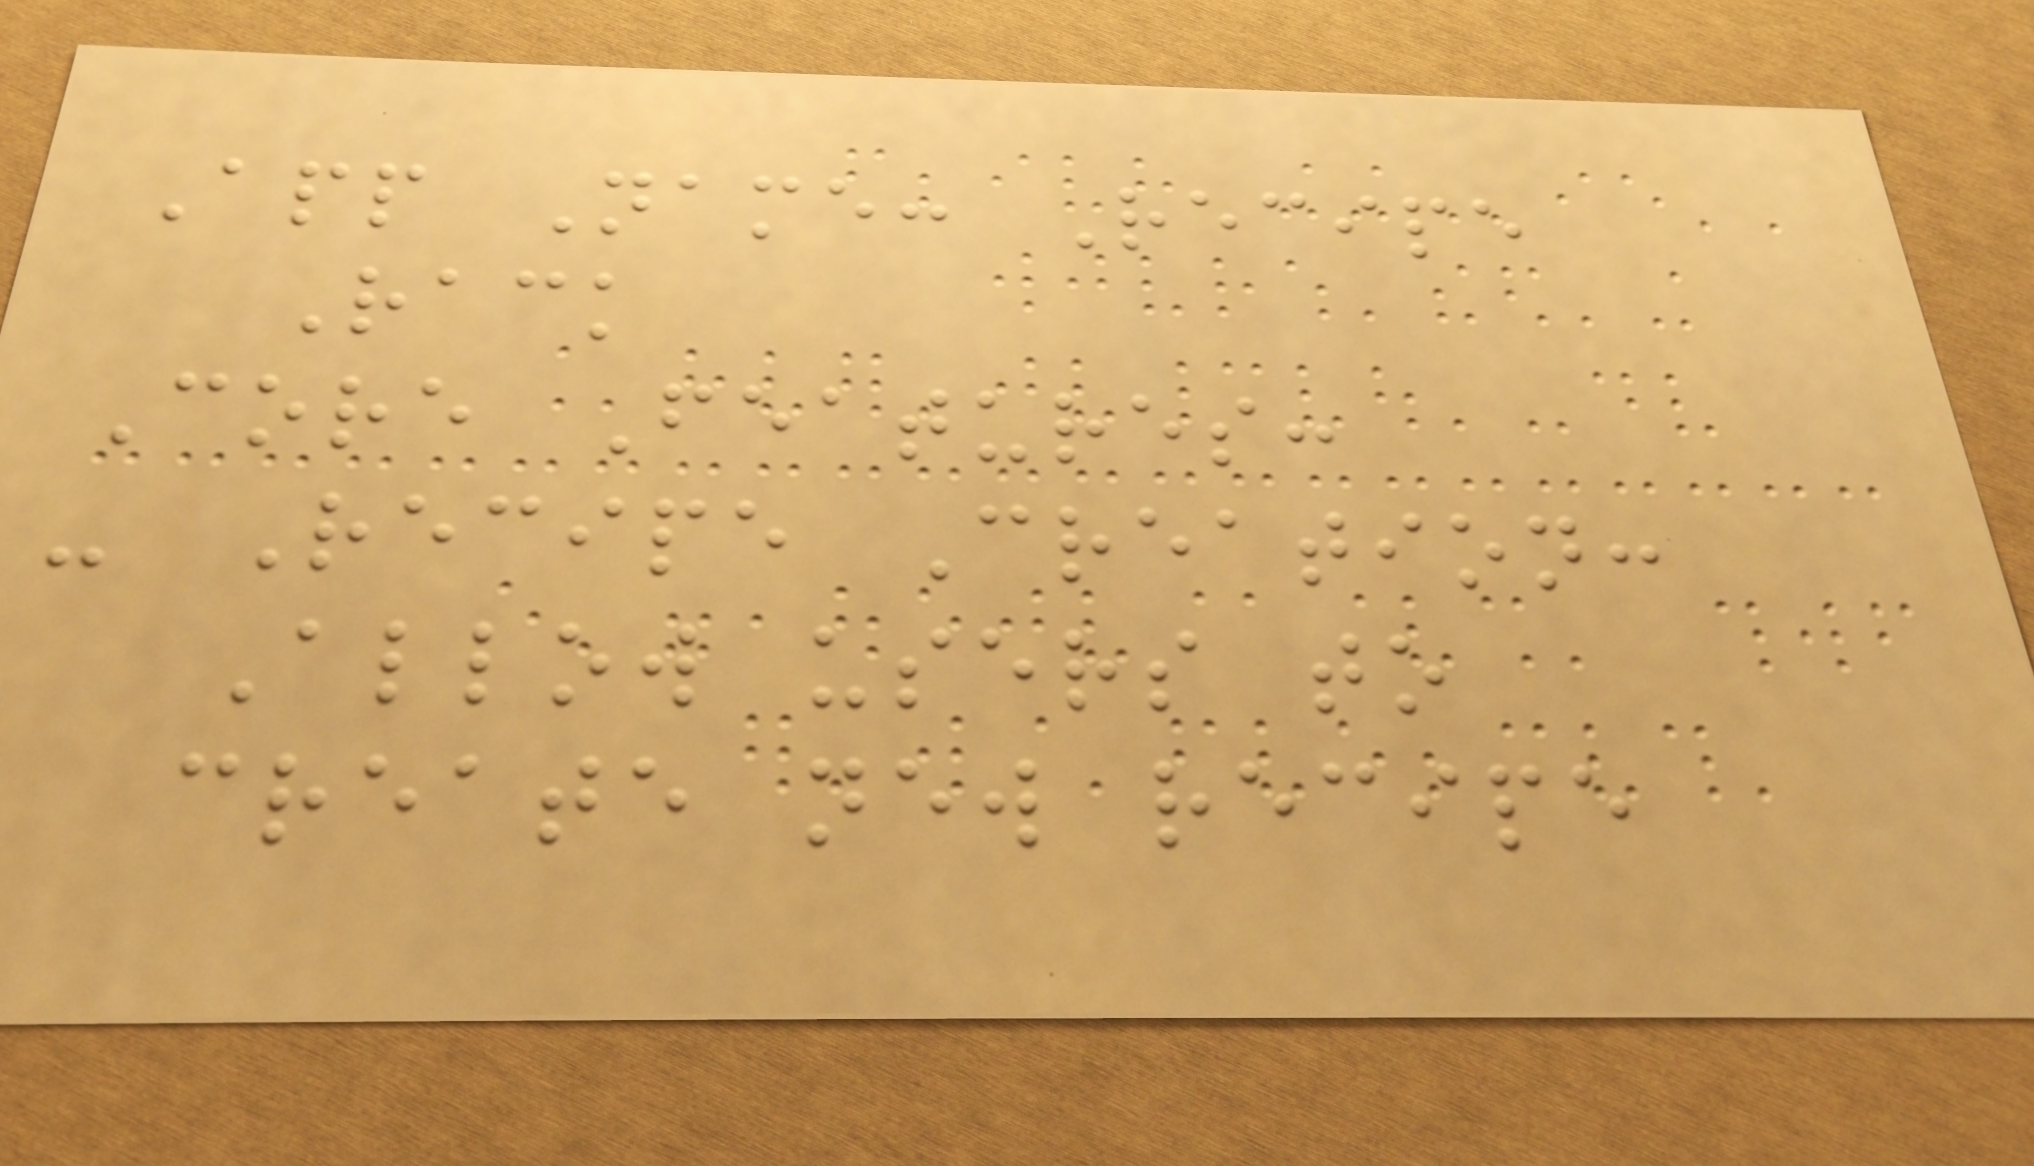App Name: Recipe
Rack
Core Features:
- Recipe Creation:
Allow users to
create new recipe
